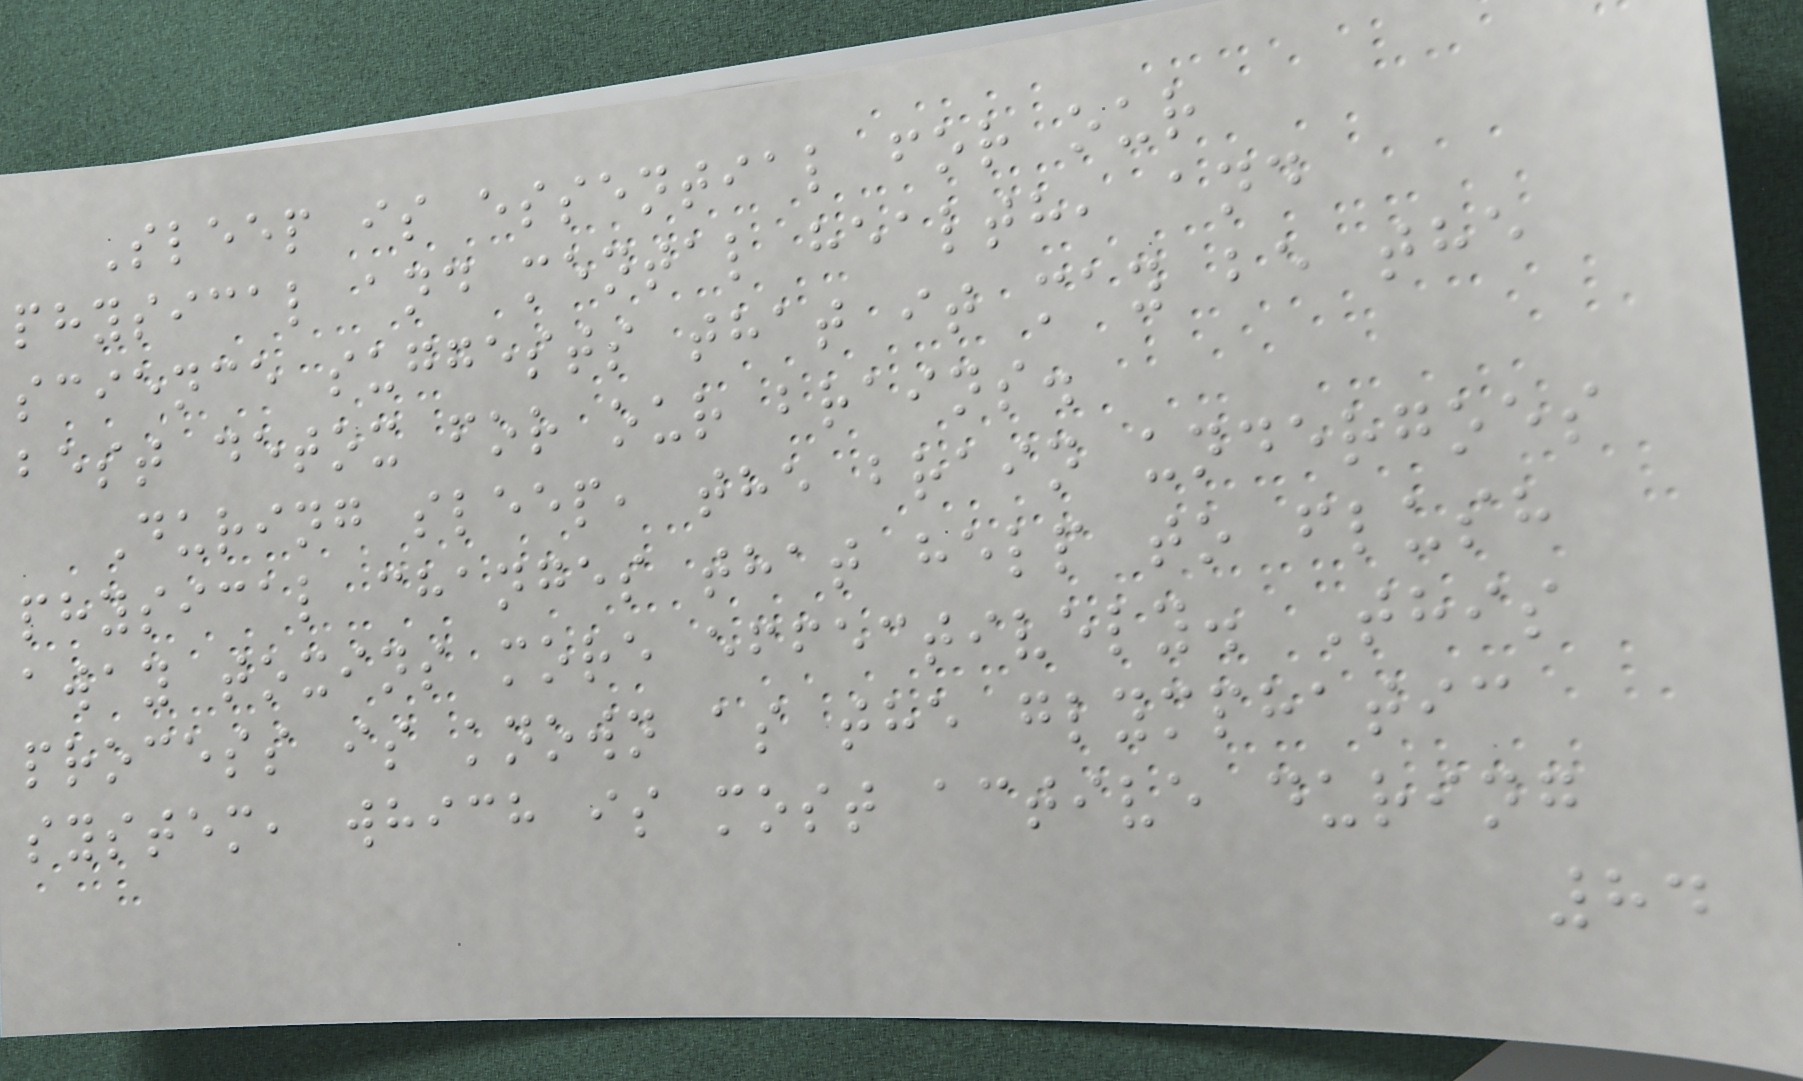Sleep is essential for our
physical and mental health, and
science suggests that it may be the
best detox for our brains.
During sleep, the brain undergoes
physical changes that help to flush
away toxins more effectively. This
process is known as the glymphatic
system, which is most active during
84
